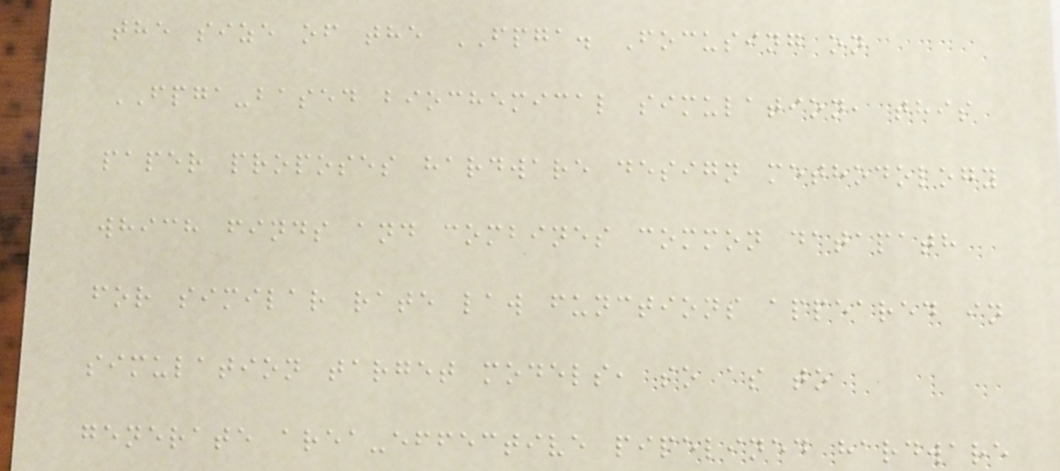the size of the FPGA. Focusing on
FPGA-based biochemical simulation, this
paper proposes hardware design methodology
which finds and combines common datapath
for similar rate law functions appeared in
simulation target models, so as to
generate area-effective pipelined hardware
